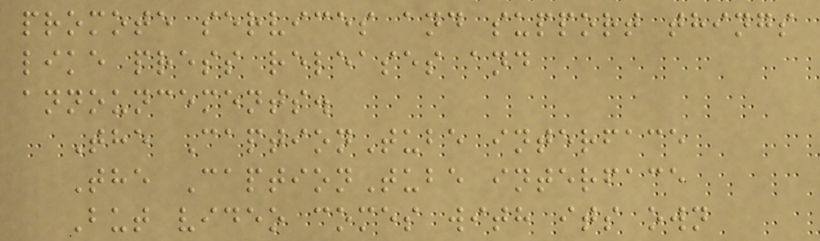promote services and support things
like press releases and
announcements.
The CaptionTube interface
The CaptionTube interface
But video comes with its own
